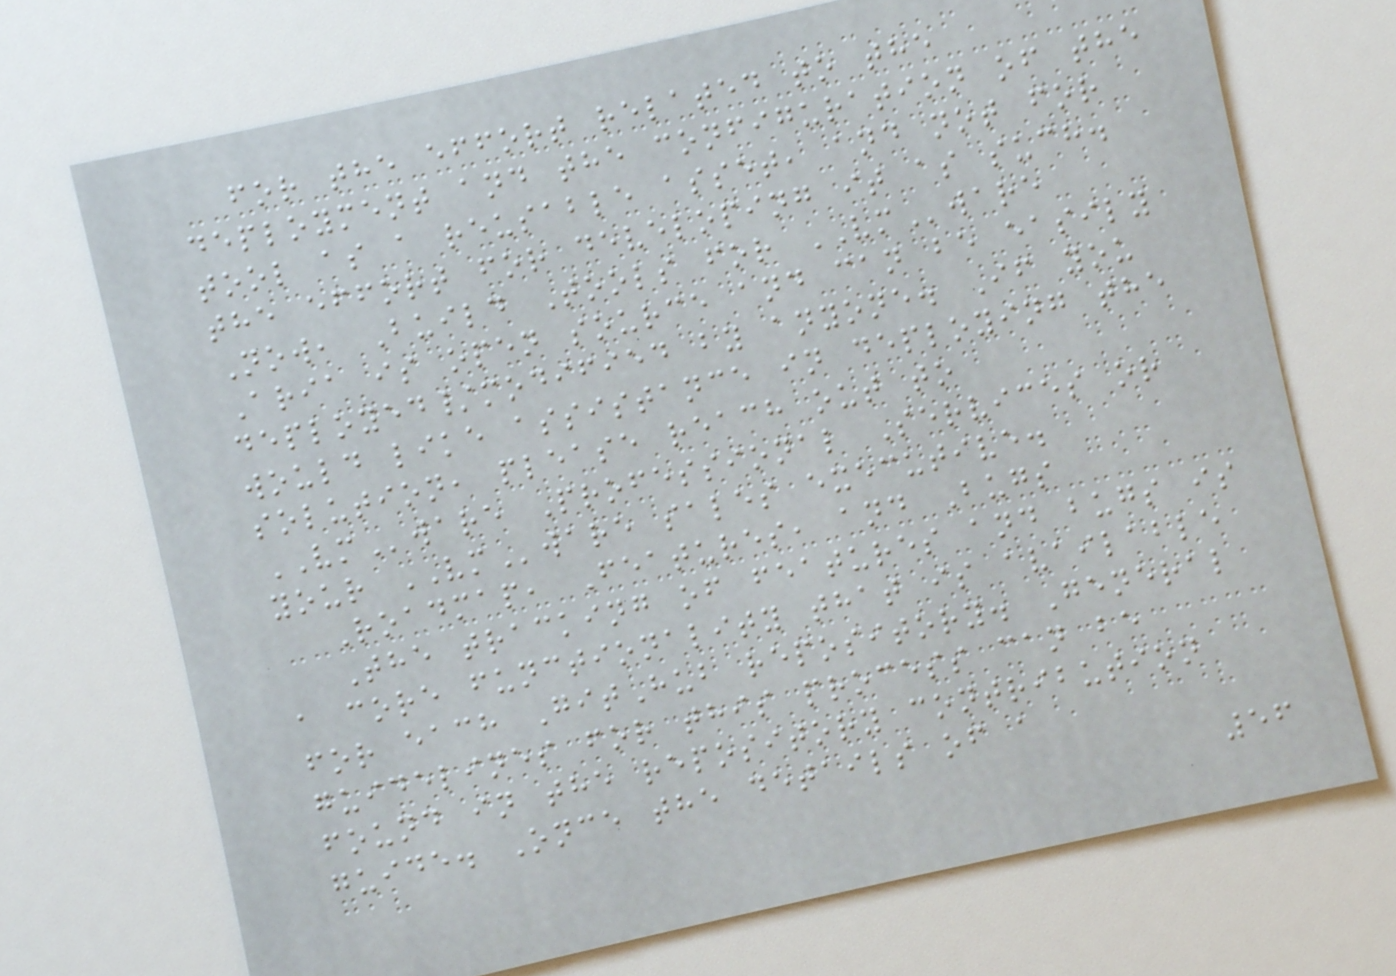for the effort related to the
deployment and the configuration of the
tool as a reusable asset, and not for
the effort for developing it as such.
Now, Build Tools for VMware
Aria is open source and can be easily
deployed/modified by anyone. If you
would like assistance in deploying the
solution, please reach out to
VMware Professional Services or
your VMware sales executive.
Roadmap, Features, and Bugs
The tracking of features and bugs is
a core functionality that is available
for each GitHub repository. General
guidelines for this process can be
found in the repository contribution
guide. Once the details of a
56
